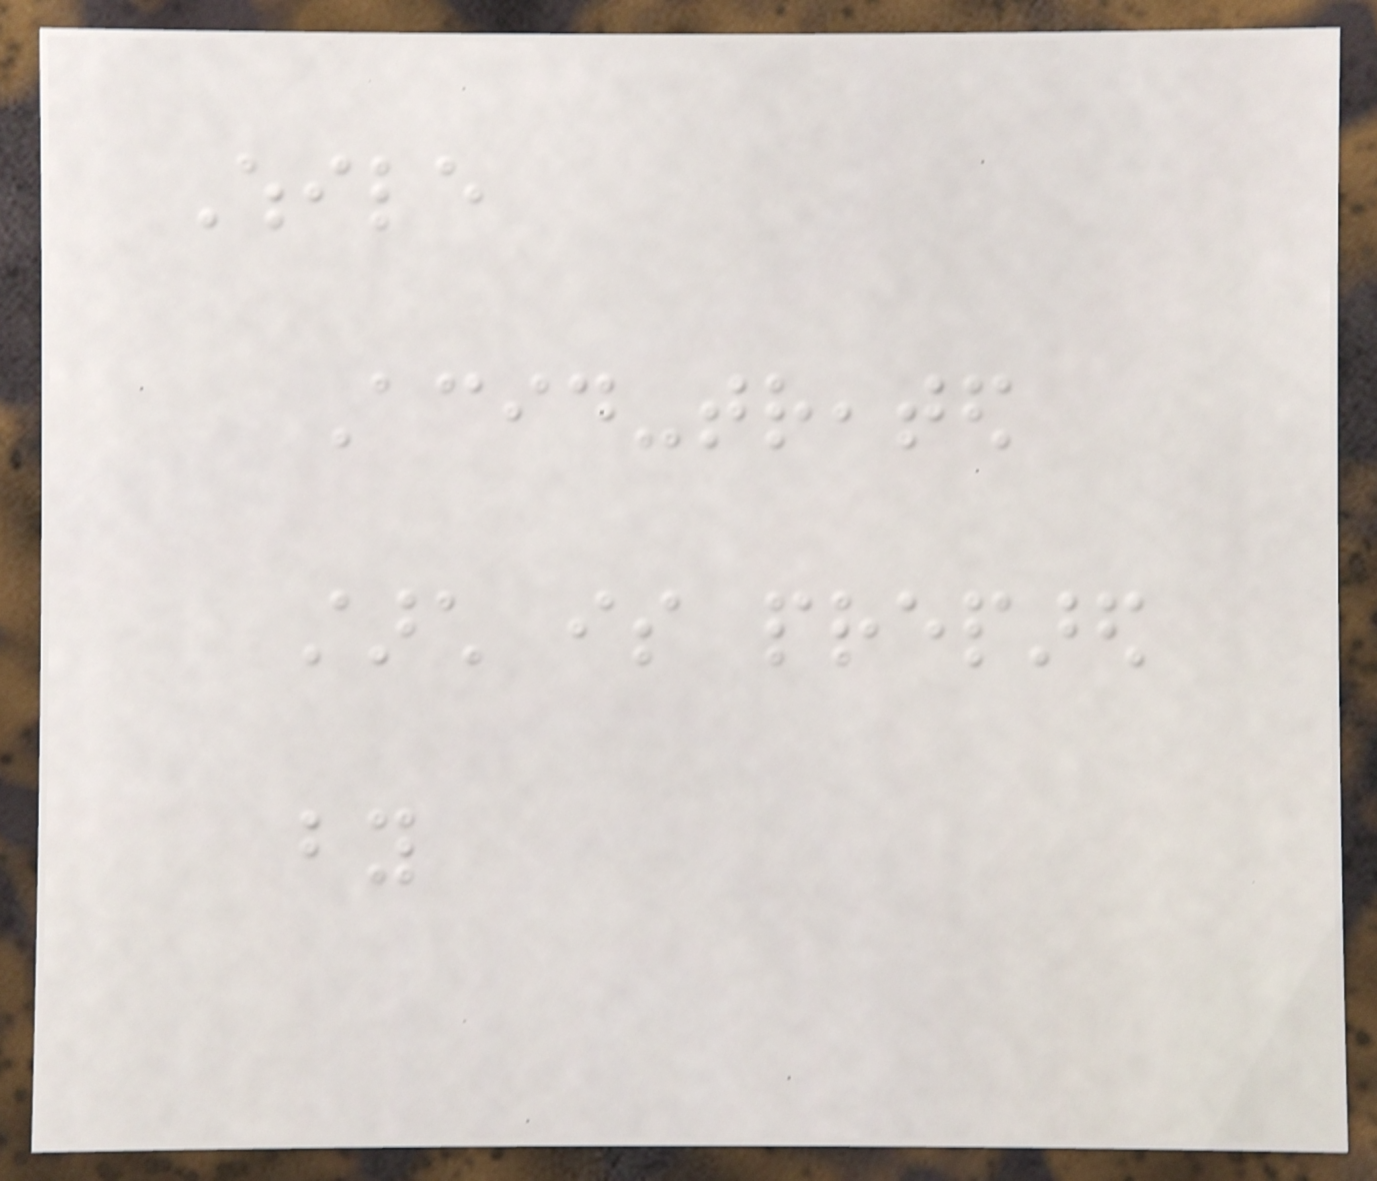While
Acid-treated
starch is prepared
by
